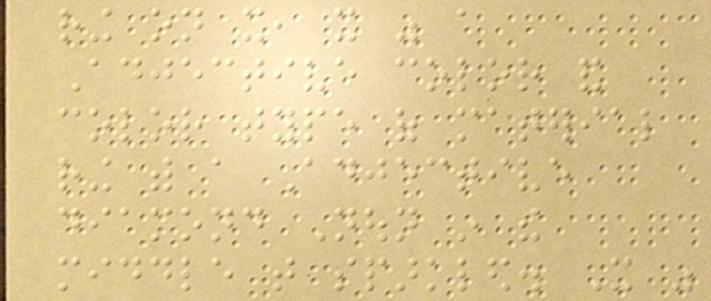ring on it, it was a
Adjective color and
color type of material
ring with a Adjective
diamond Noun in the
middle that sparkled. It was
